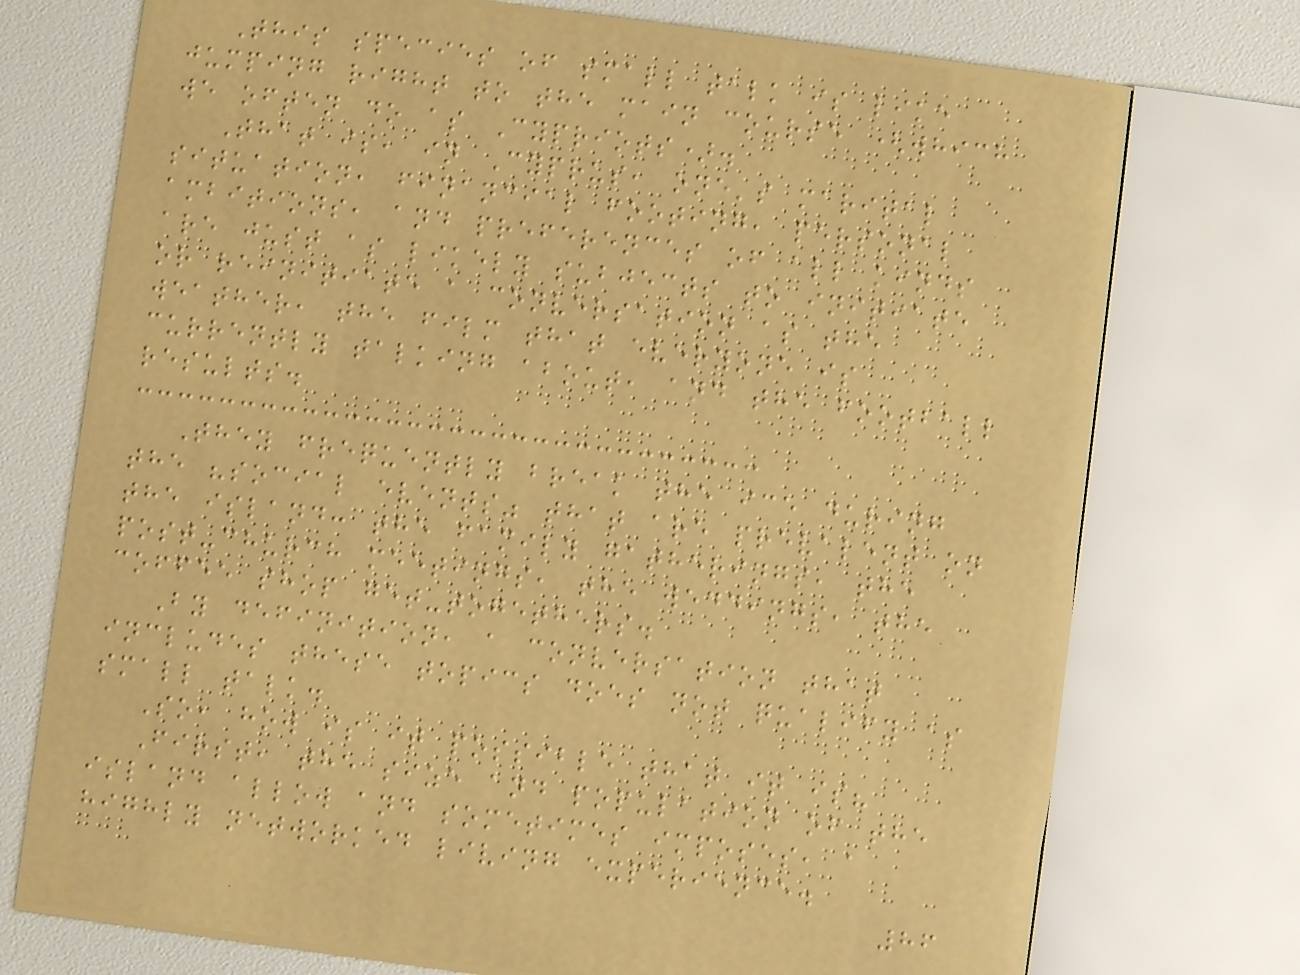This species of small talk is like
jumping right to the main course (which
we often do as Cypriots).
That is, in Cyprus, one's marital
situation, financial footing, personal
ambitions, and preferences of all kinds
are just as likely subjects to initiate
or reinitiate a conversation as the
weather, the film that everyone is
currently talking about, and the football
results.
They frequently break the ice during
the "social events" that are prevalent on
the island: the family gatherings, the
post-church meetings, the weddings, the
coffee shop get-togethers.
By definition, a conversation that
includes these topics does not qualify as
small talk.
So, how is it possible that it is?
First, the size and population of the
island allow and sometimes imposes, a
highly networked living experience.
86
